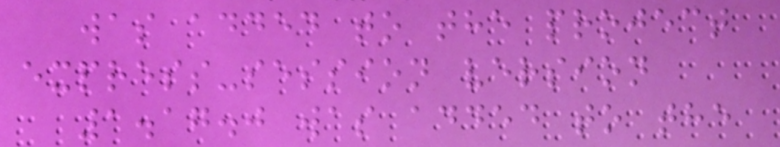was added to the project
express-session version
1.17.0 was added to the
